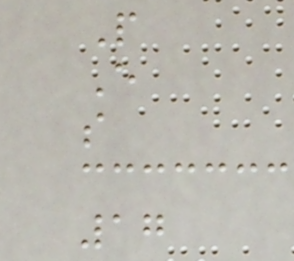P
E
s
17
